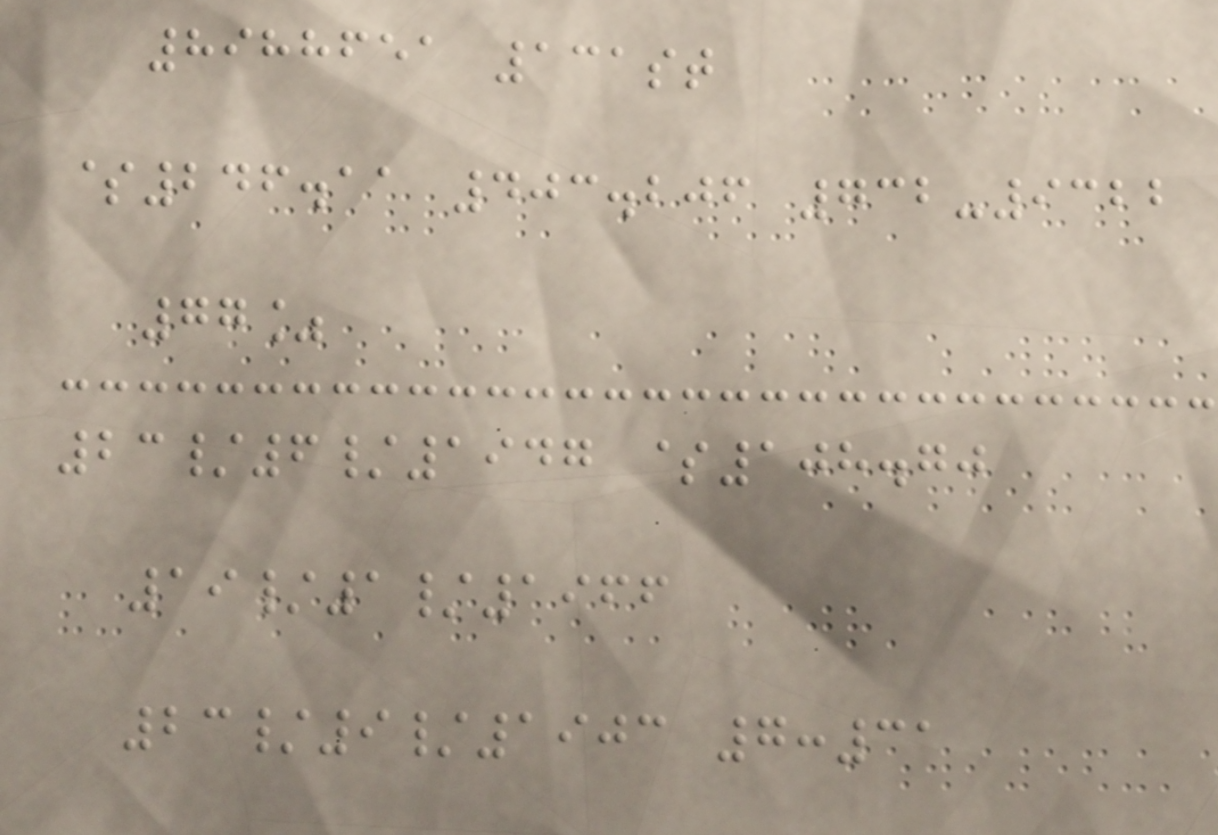8988651 131st
$246.11 403.206 732-9322
77%
23/6/1947 $108.70
19/1/1966
23/9/1903 7:31
